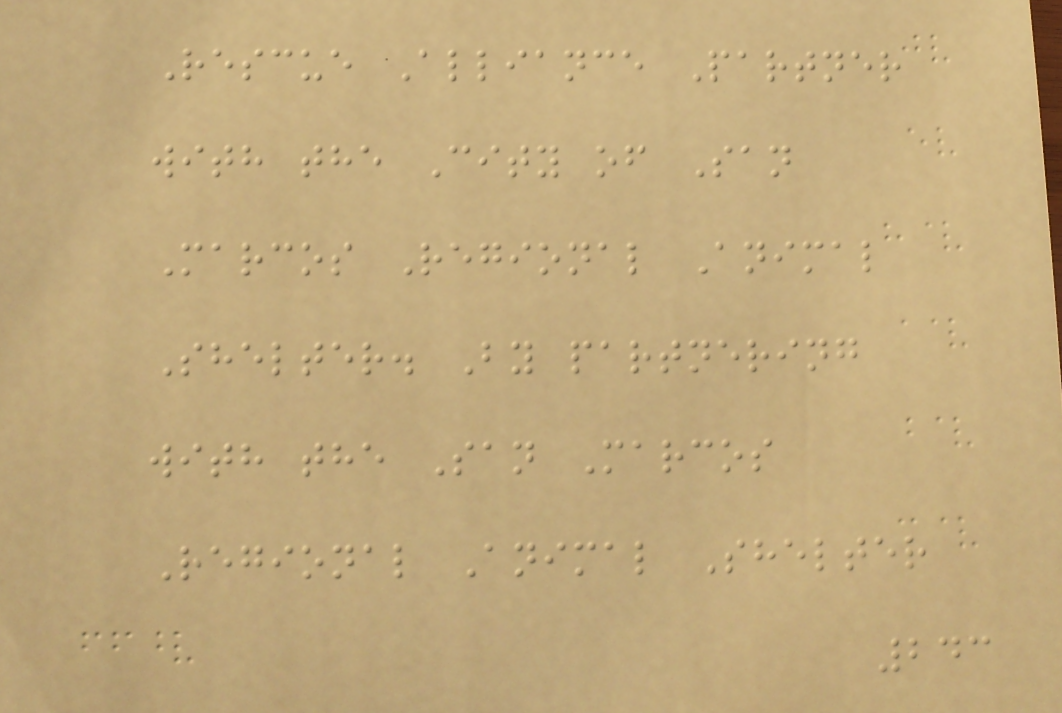Rescue Alliance Partner
with the City of San
Marcos Regional Animal
Shelter. By partnering
with the San Marcos
Regional Animal Shelter
243
